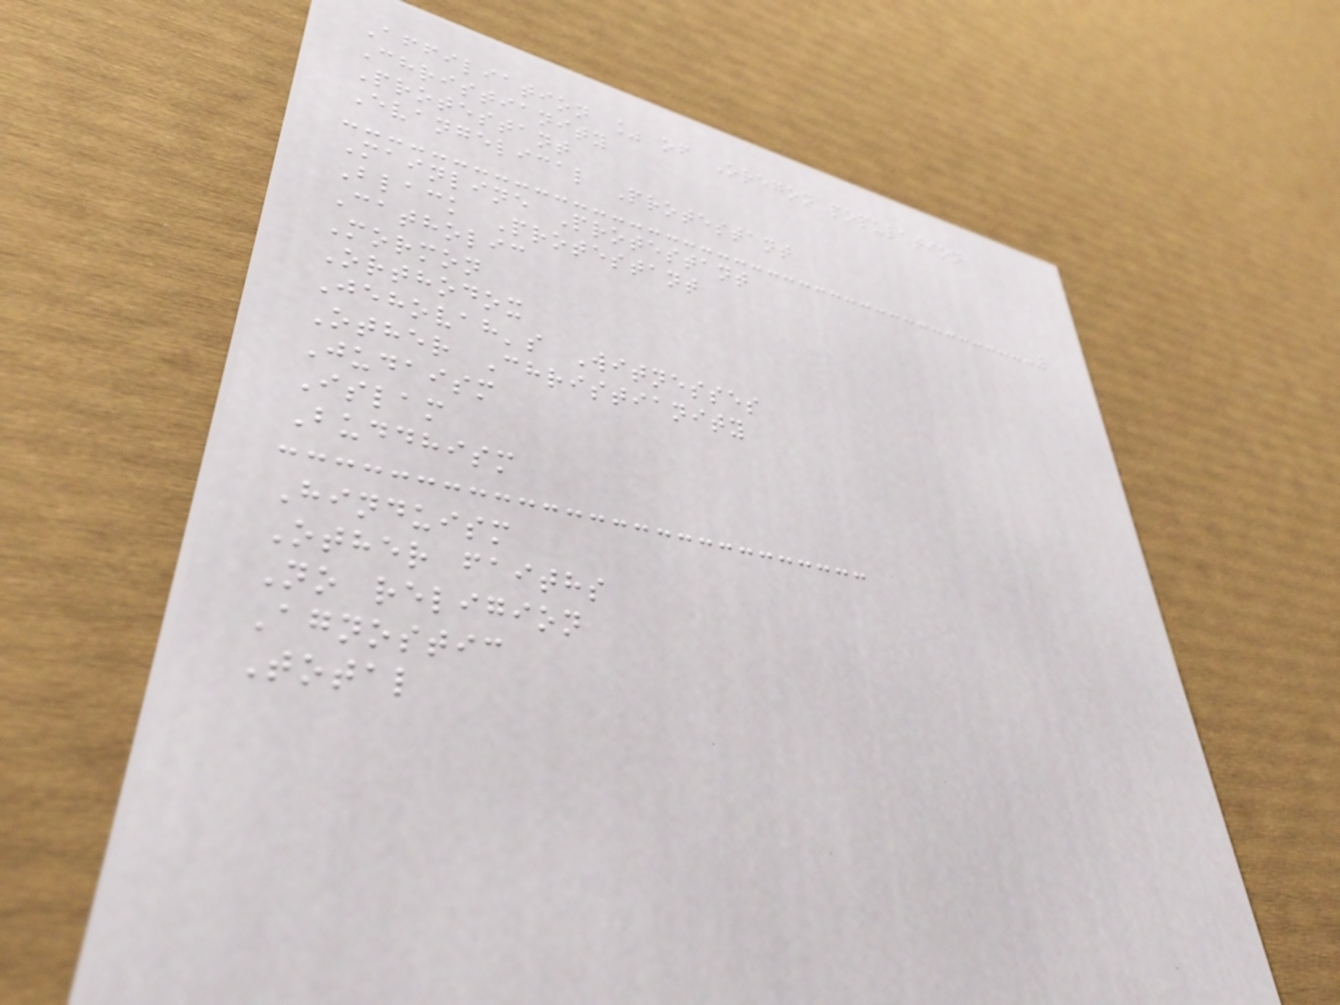Affiliation % of Oregon population
Christianity
Protestant
Evangelical Protestant
Mainline Protestant
Black Protestant
Catholic
Mormon
Orthodox
Jehovah's Witnesses
Other Christianity
Judaism
Islam
Buddhism
Hinduism
Other faiths
No religion
Agnostic
Total
